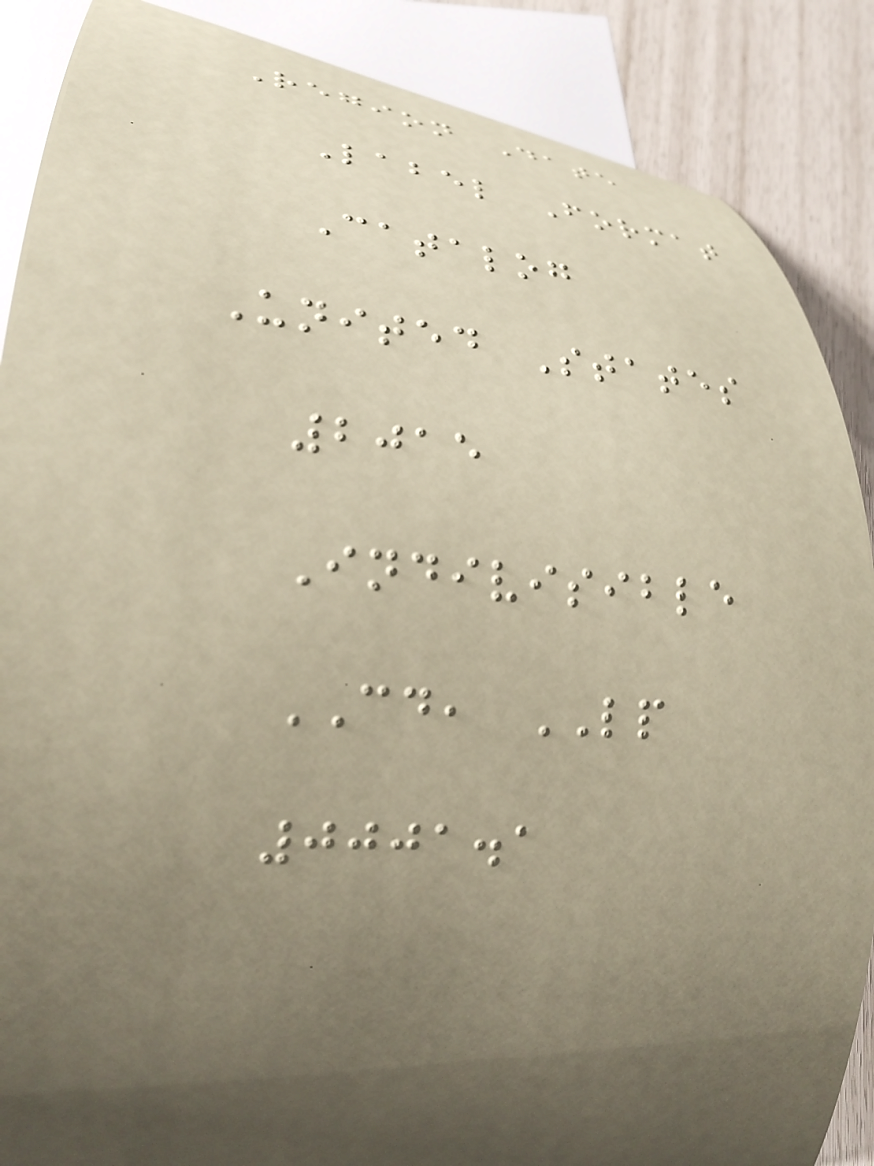Region Date
Label Format
Catalog
United States
2015
Indivisible
CD, LP
0001.1
